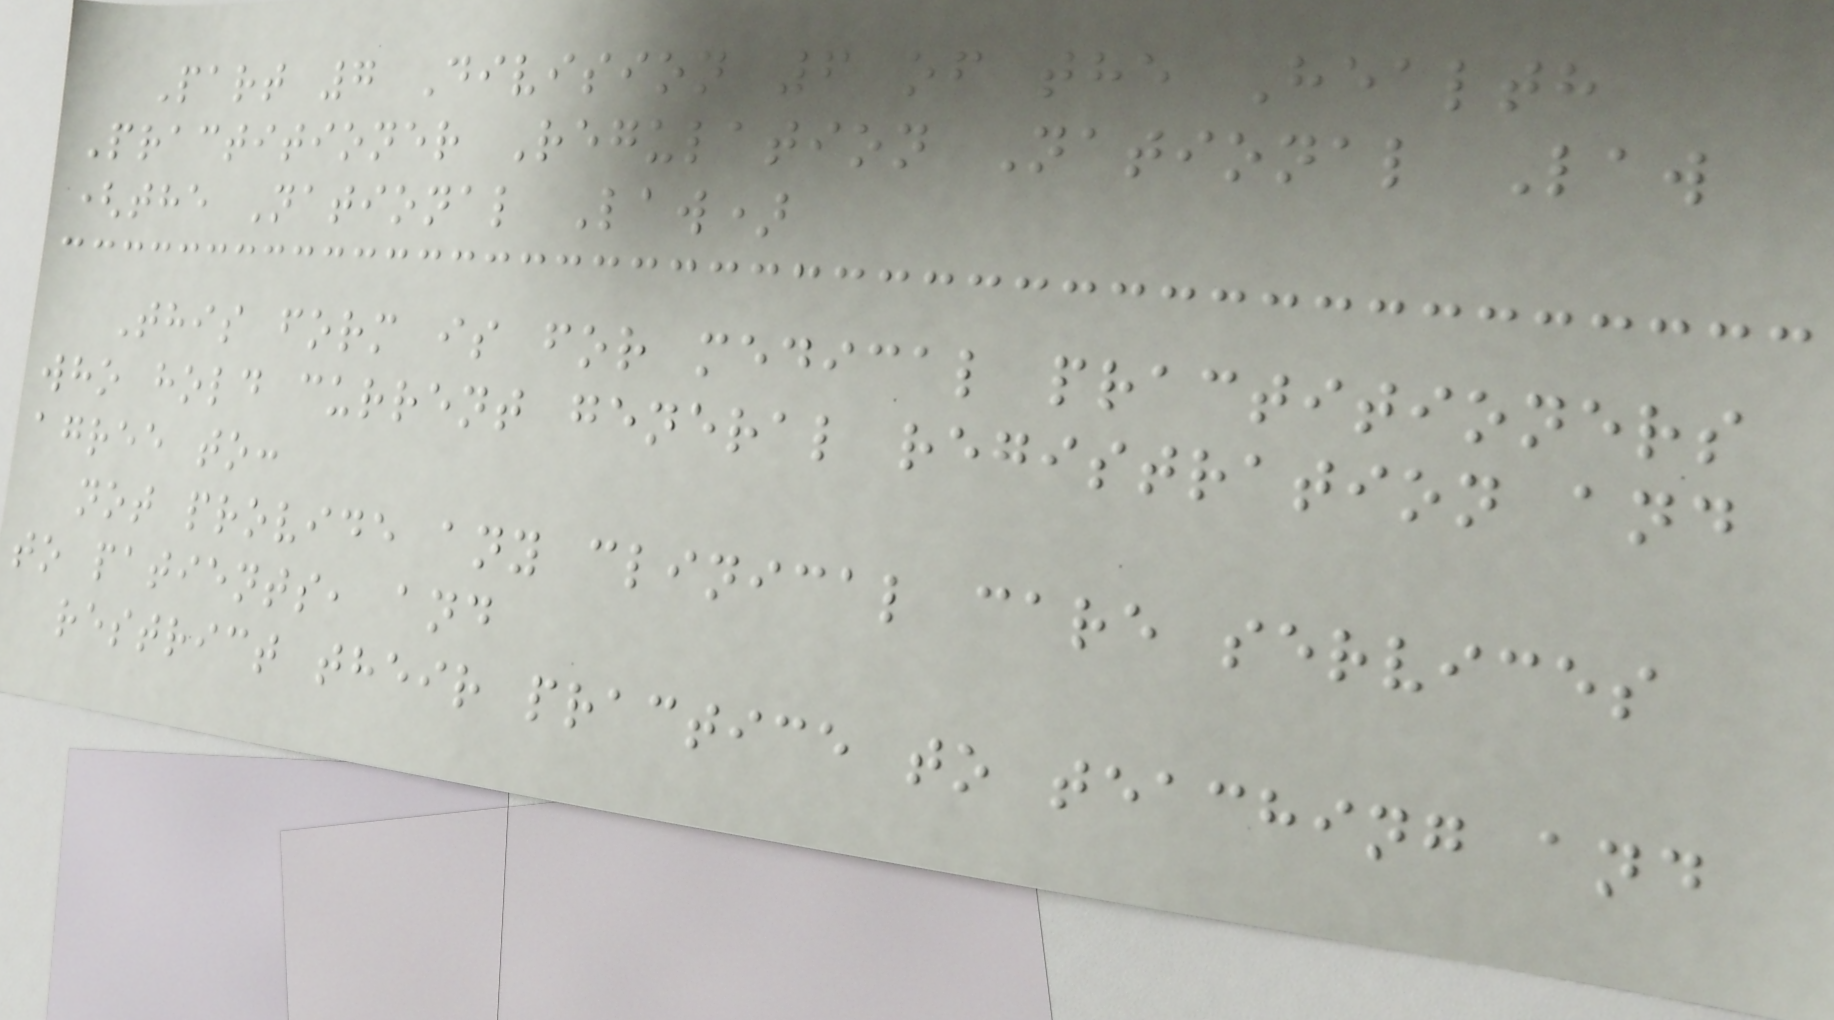Part 7 Division 6 of the Health
Practitioner Regulation National Law
(the National Law)
This form is for medical practitioners
who hold current general registration and
agree to:
not provide any clinical care services
to patients, and
restrict their practice to teaching and
